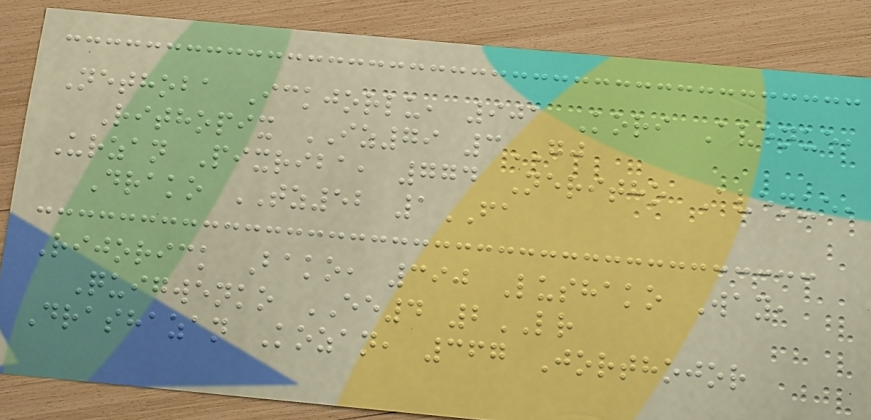Nethoba Ickjorlu, 901 Kori Avenue,
Rithopix IZ79 3GJ
Urzan Pixriba, 774 Neritho Avenue,
Drako TZ52 1FA
Rijorick Bako, 390 Lushako Way,
Quigwenko EE4 2LR
Drashazan Kozan, 367 Jorthojor
